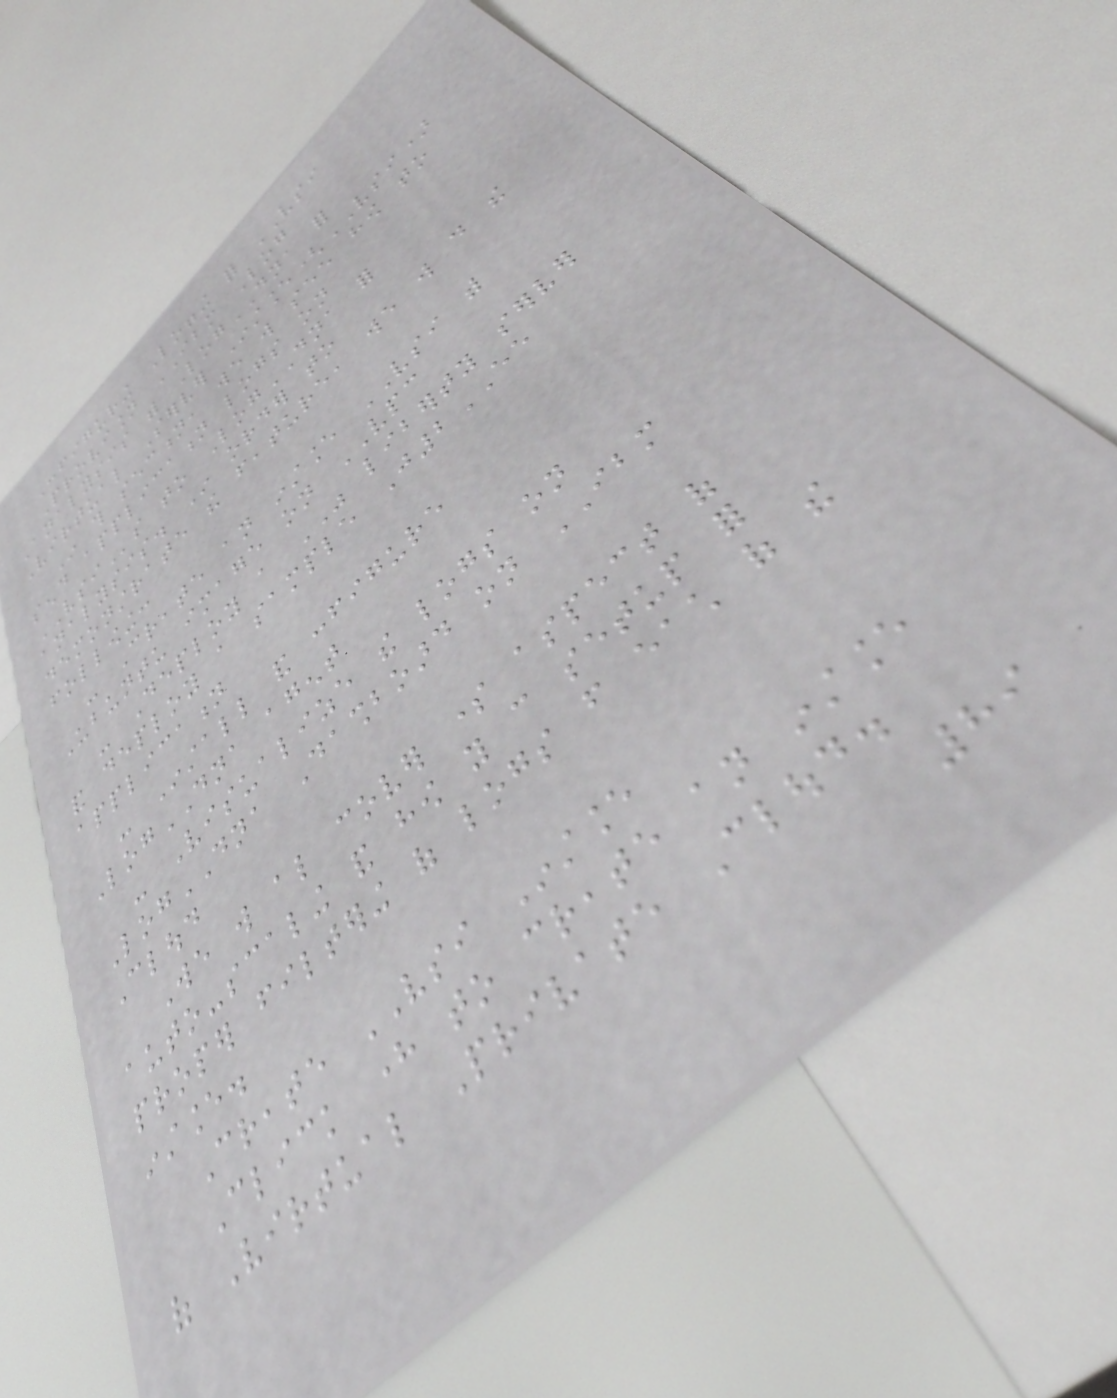Configuring Logging for VSI
Provision IBM Log
Analysis with LogDNA for
Virtual Server Instance(VSI)
In this section, we will see how to
send application logs on
VSIs to LogDNA for
analysis. In order to
demonstrate the feature, we will do the
following:
- Create an instance VSI with
Ubuntu image on VPC
- Deploy a WAS liberty server
and deploy a sample J2EE
application
- Install and configure
LogDNA agent
- Visualize the logs on
LogDNA Dashboard on IBM
Cloud
We will also cover some aspect of
auto-scaling and how you can setup for
proper filtering of logs from each of the
instance.
Create VSI Instance
Click here to create an instance
of Virtual Private Cloud.
89
